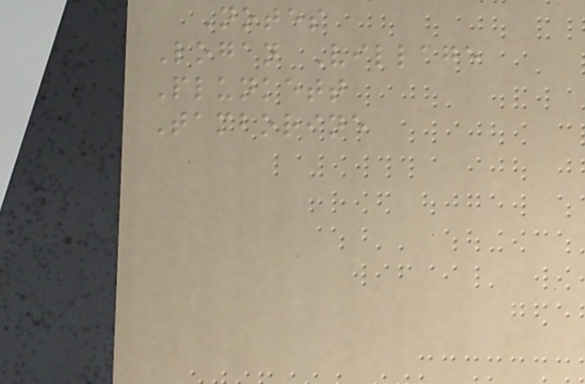Notes
Logan Village
Plunkett
Tamborine
